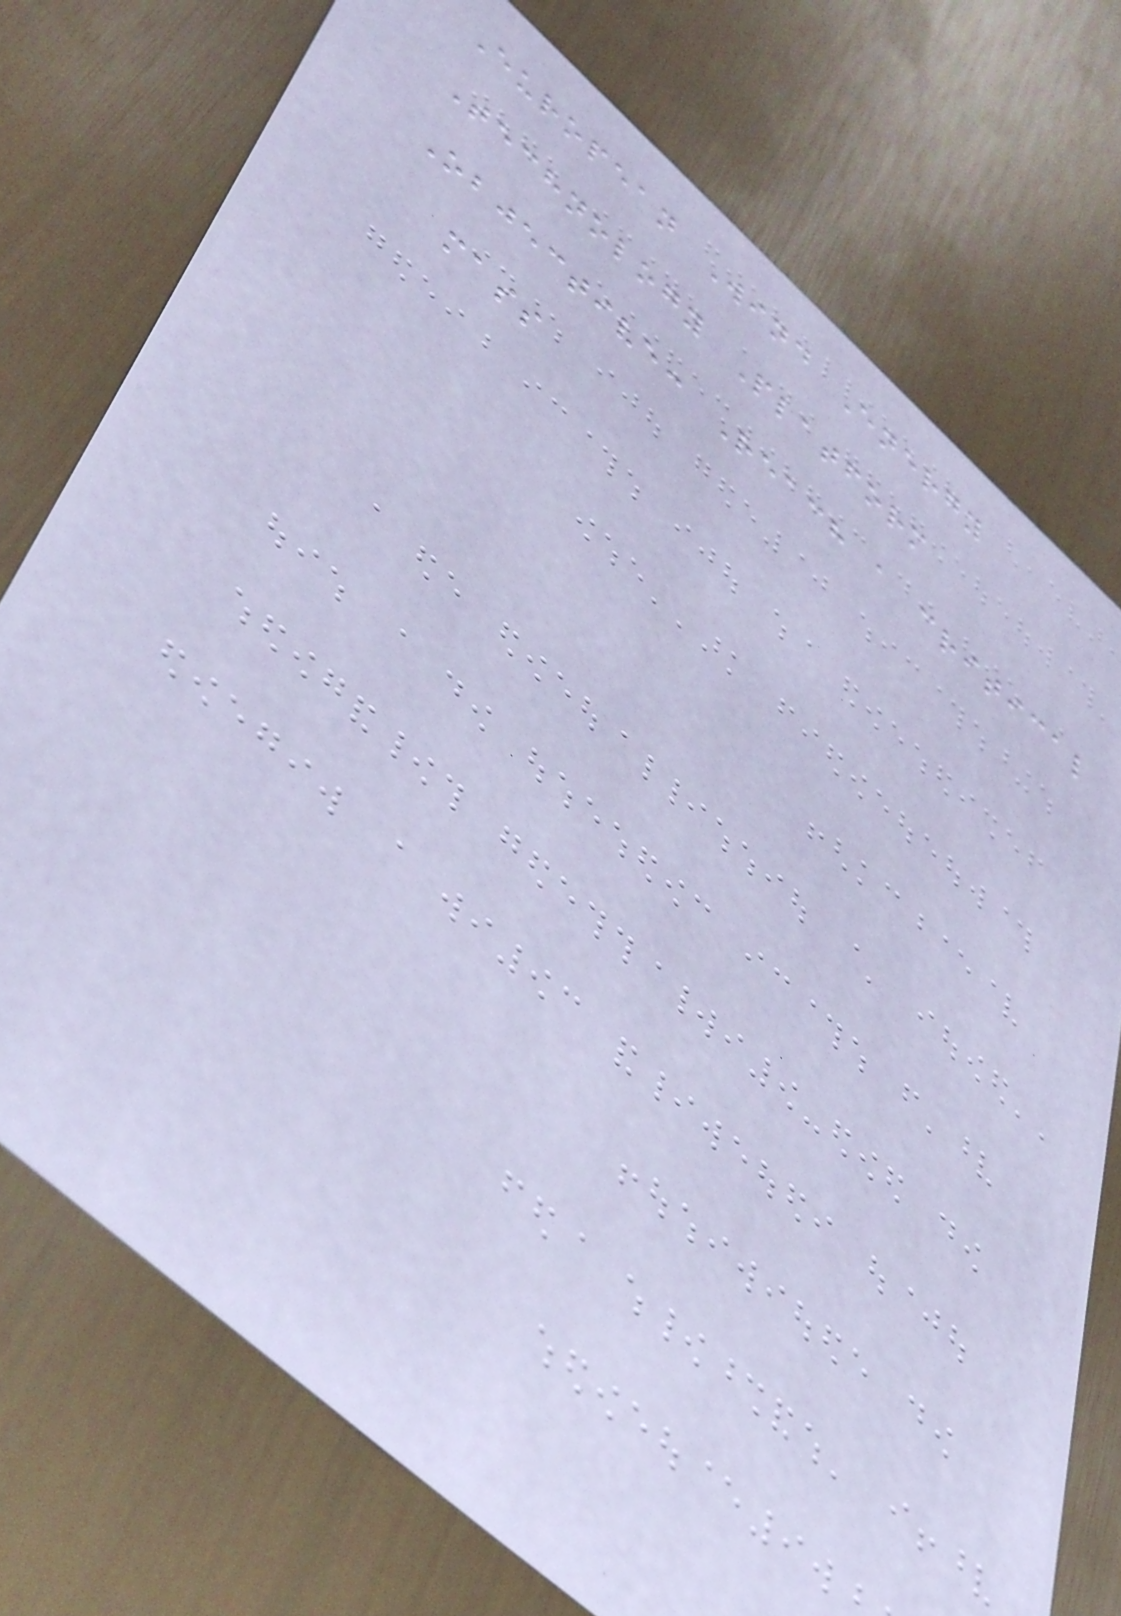European Wind Energy
Technology Platform
Objective: Reach a critical
mass
